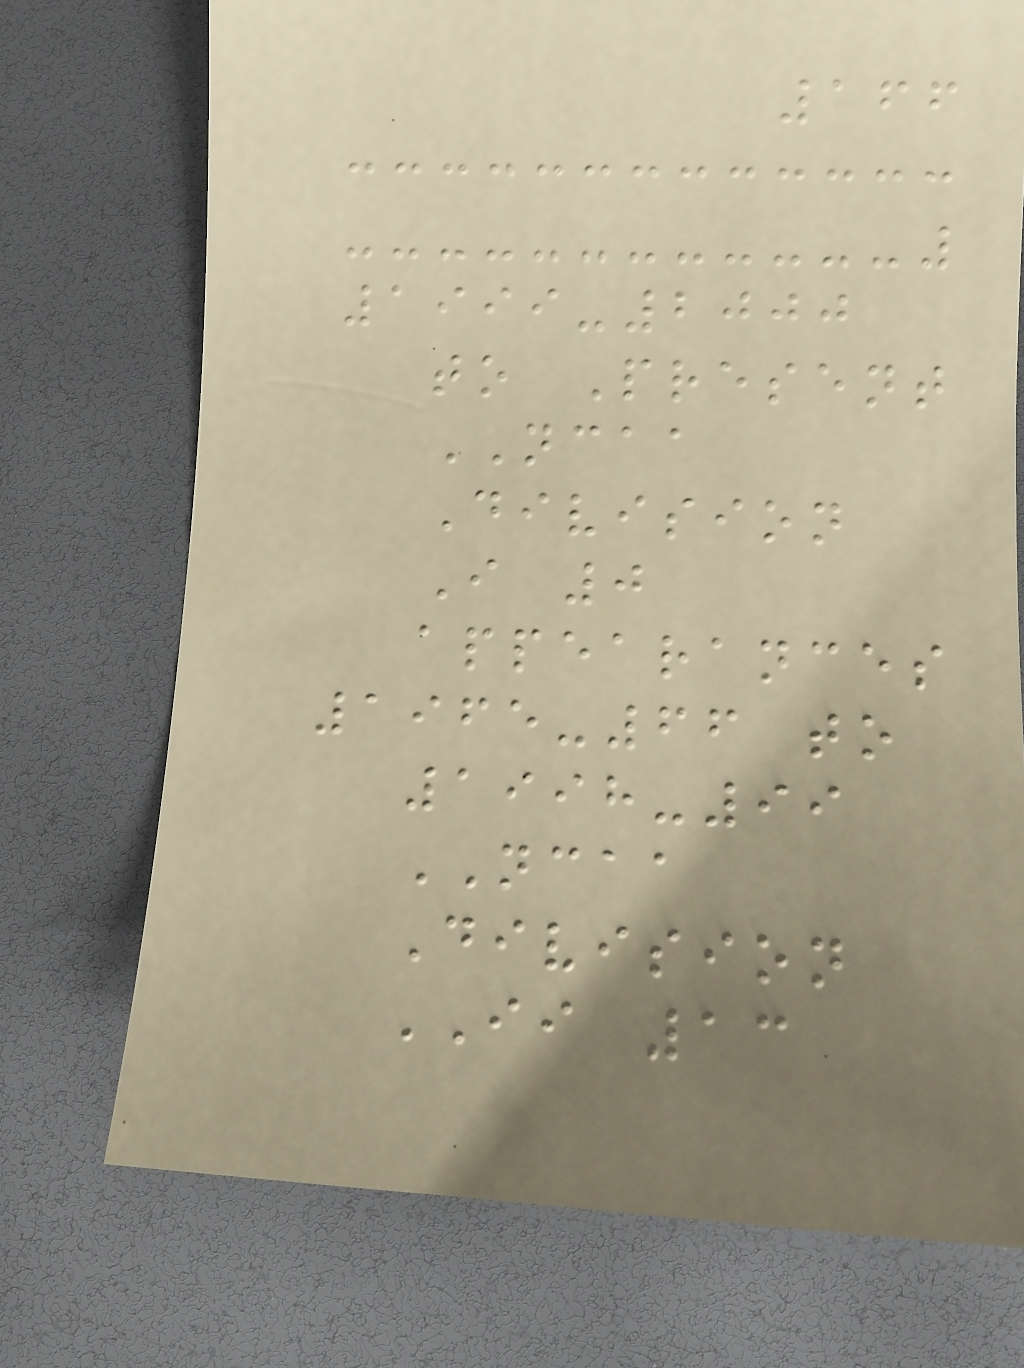166
1999-2000
to Present
NCAA
Division
I 0
appearances
1965-66 to
1998-99
NCAA
Division
II 13
